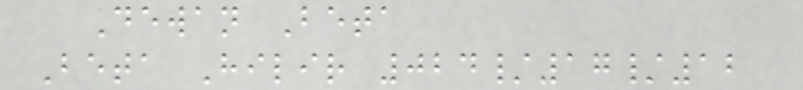Dewan Beta
Beta Hilir 024/17/12
